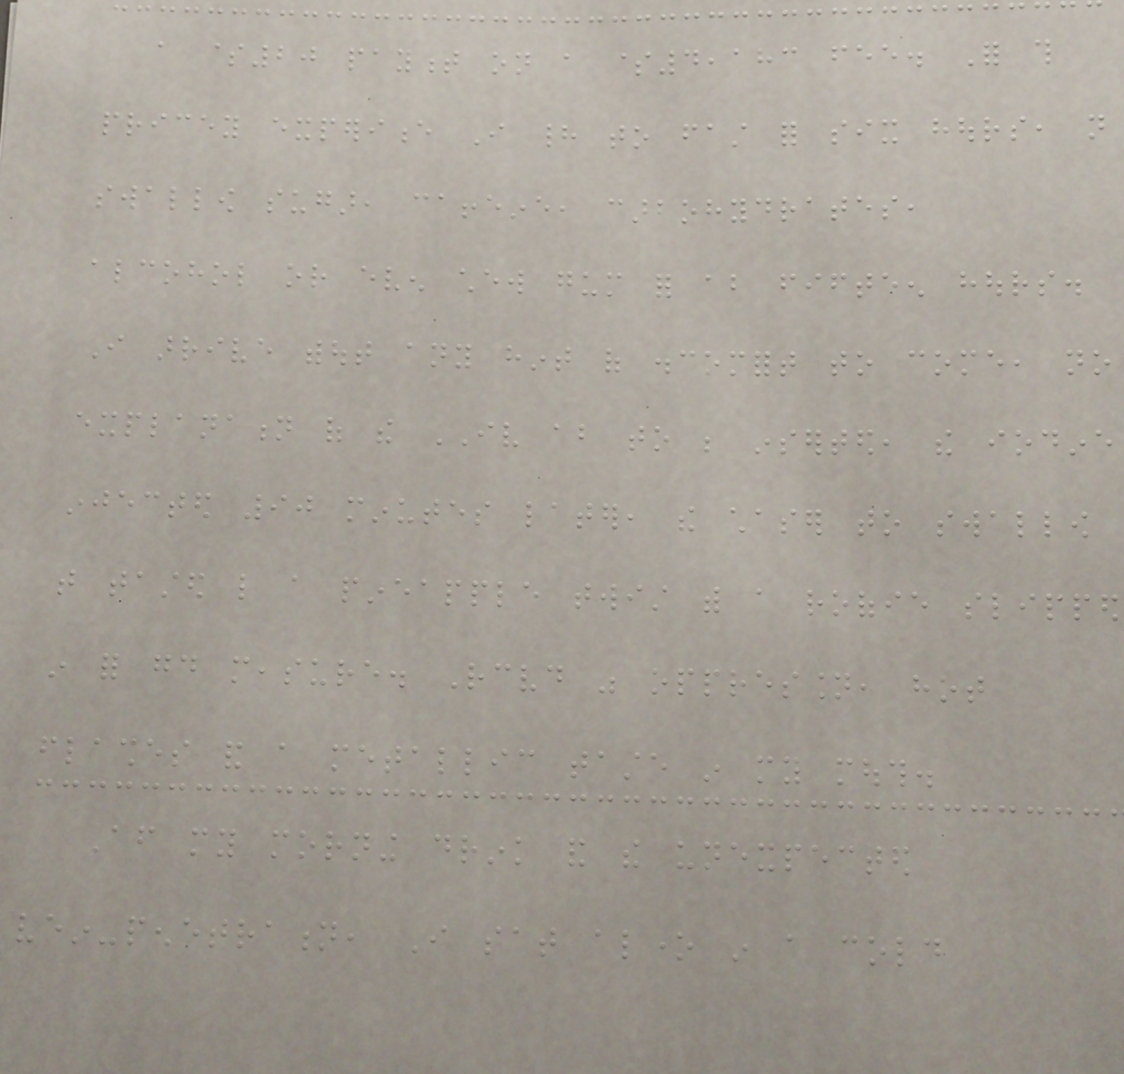a $20 payment on a $4,183 fee. For this
pricey experience I had to fast for six hours, not
swallow sugar, caffeine, carbohydrates,
alcohol or even chew gum for about fifteen hours.
I arrive without any hint of discomfort to come, no
explanation of the IV about to be inserted, the iodine
injected 90 minutes later, the chaser to swallow
that tasted like a pineapple twist with a roofie slipped
in for good measure. Received was oppression, hot
flashes and a metallic taste in my mouth.
After my morning drink and the unexpected
vein-penetration, I sat alone in a cold
